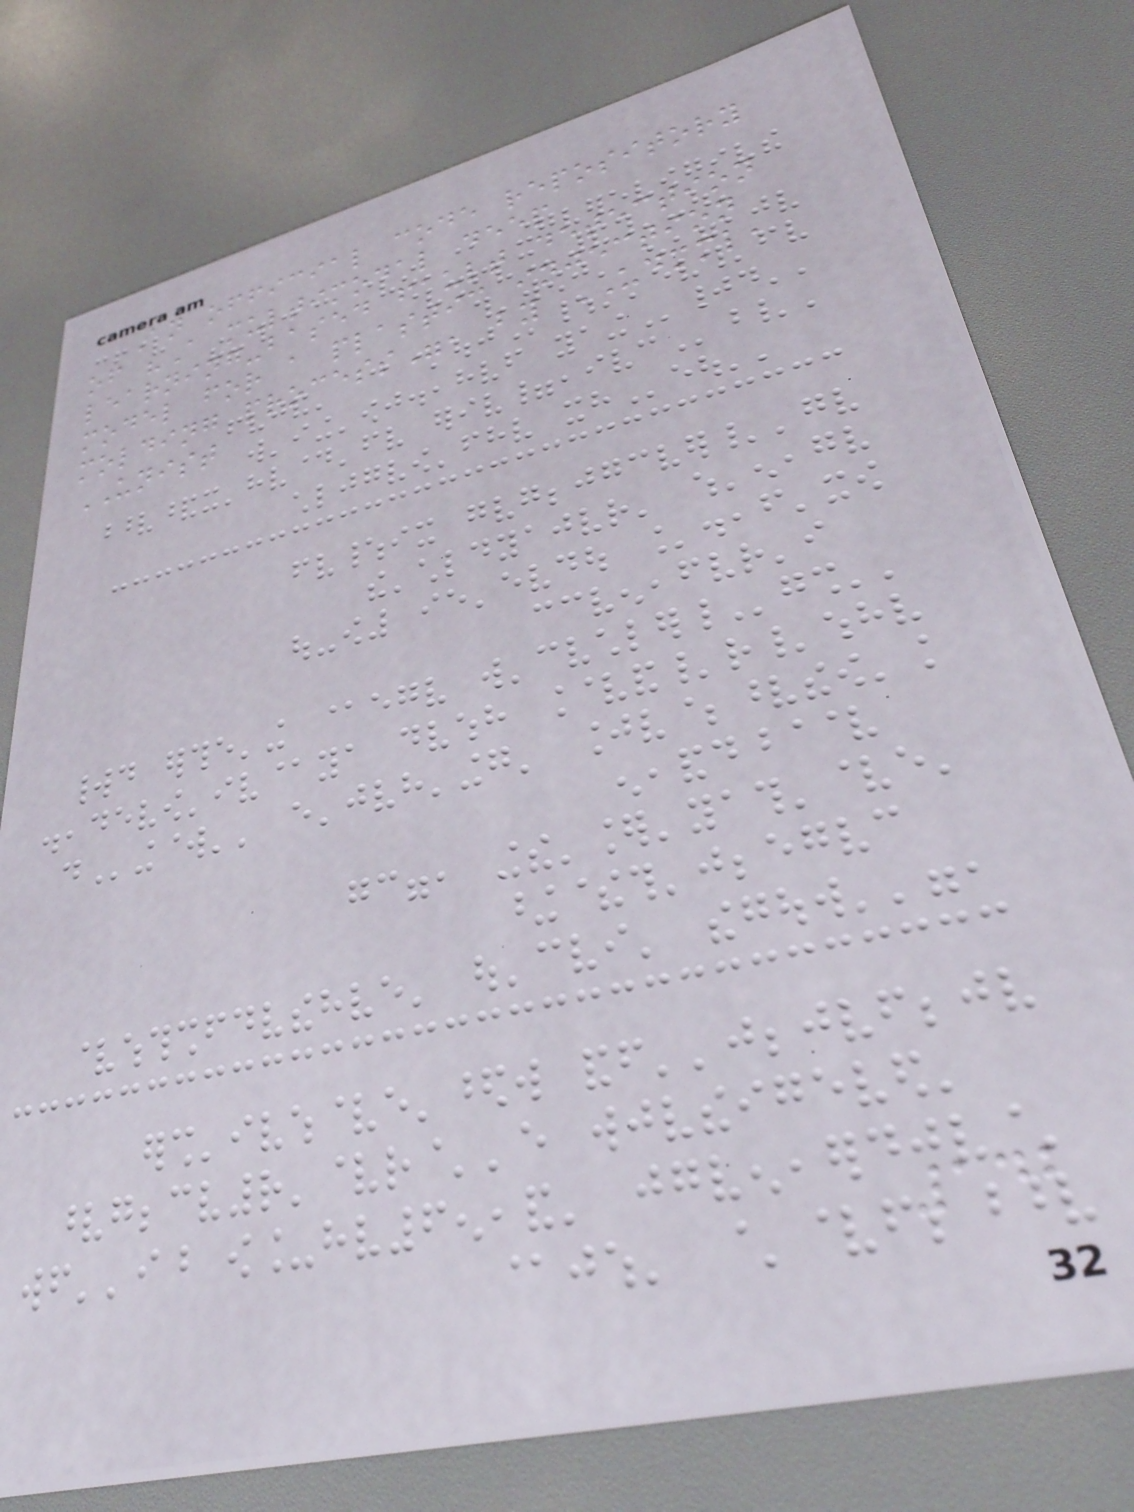An official code repository
of "A multimodal deep
learning-based fault detection
model for a plastic injection
molding process", by UDMML,
UNIST
142
